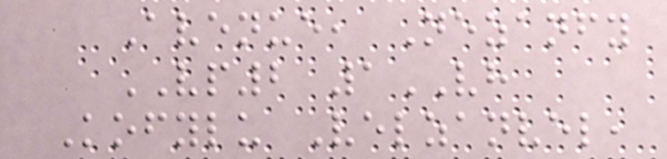Avenue, Nezanfy
VP2 1VH
Kofylu Velzanvel,
